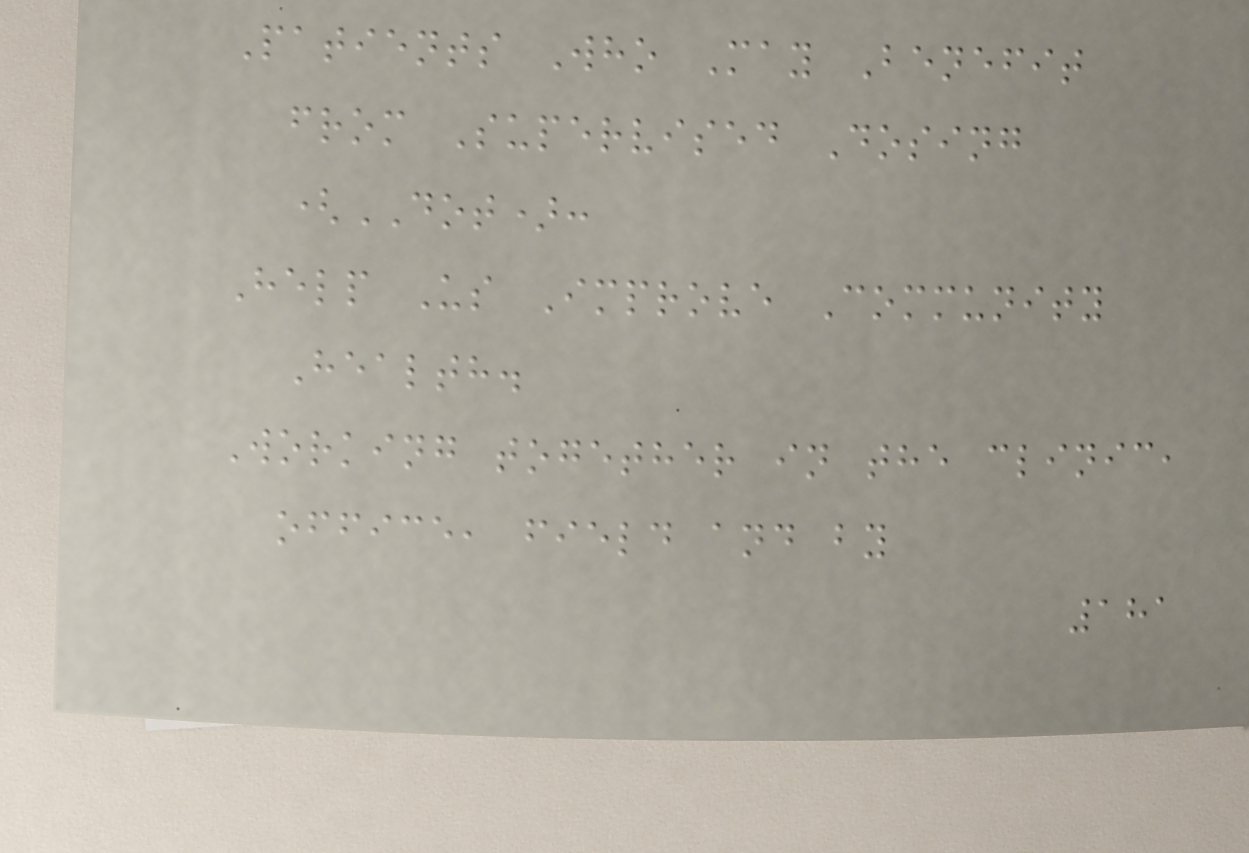Patients Who May Benefit
from Supervised Dosing
(DOT):
Help Us Improve Community
Health.
Working together in the clinic,
office, field and by
181
